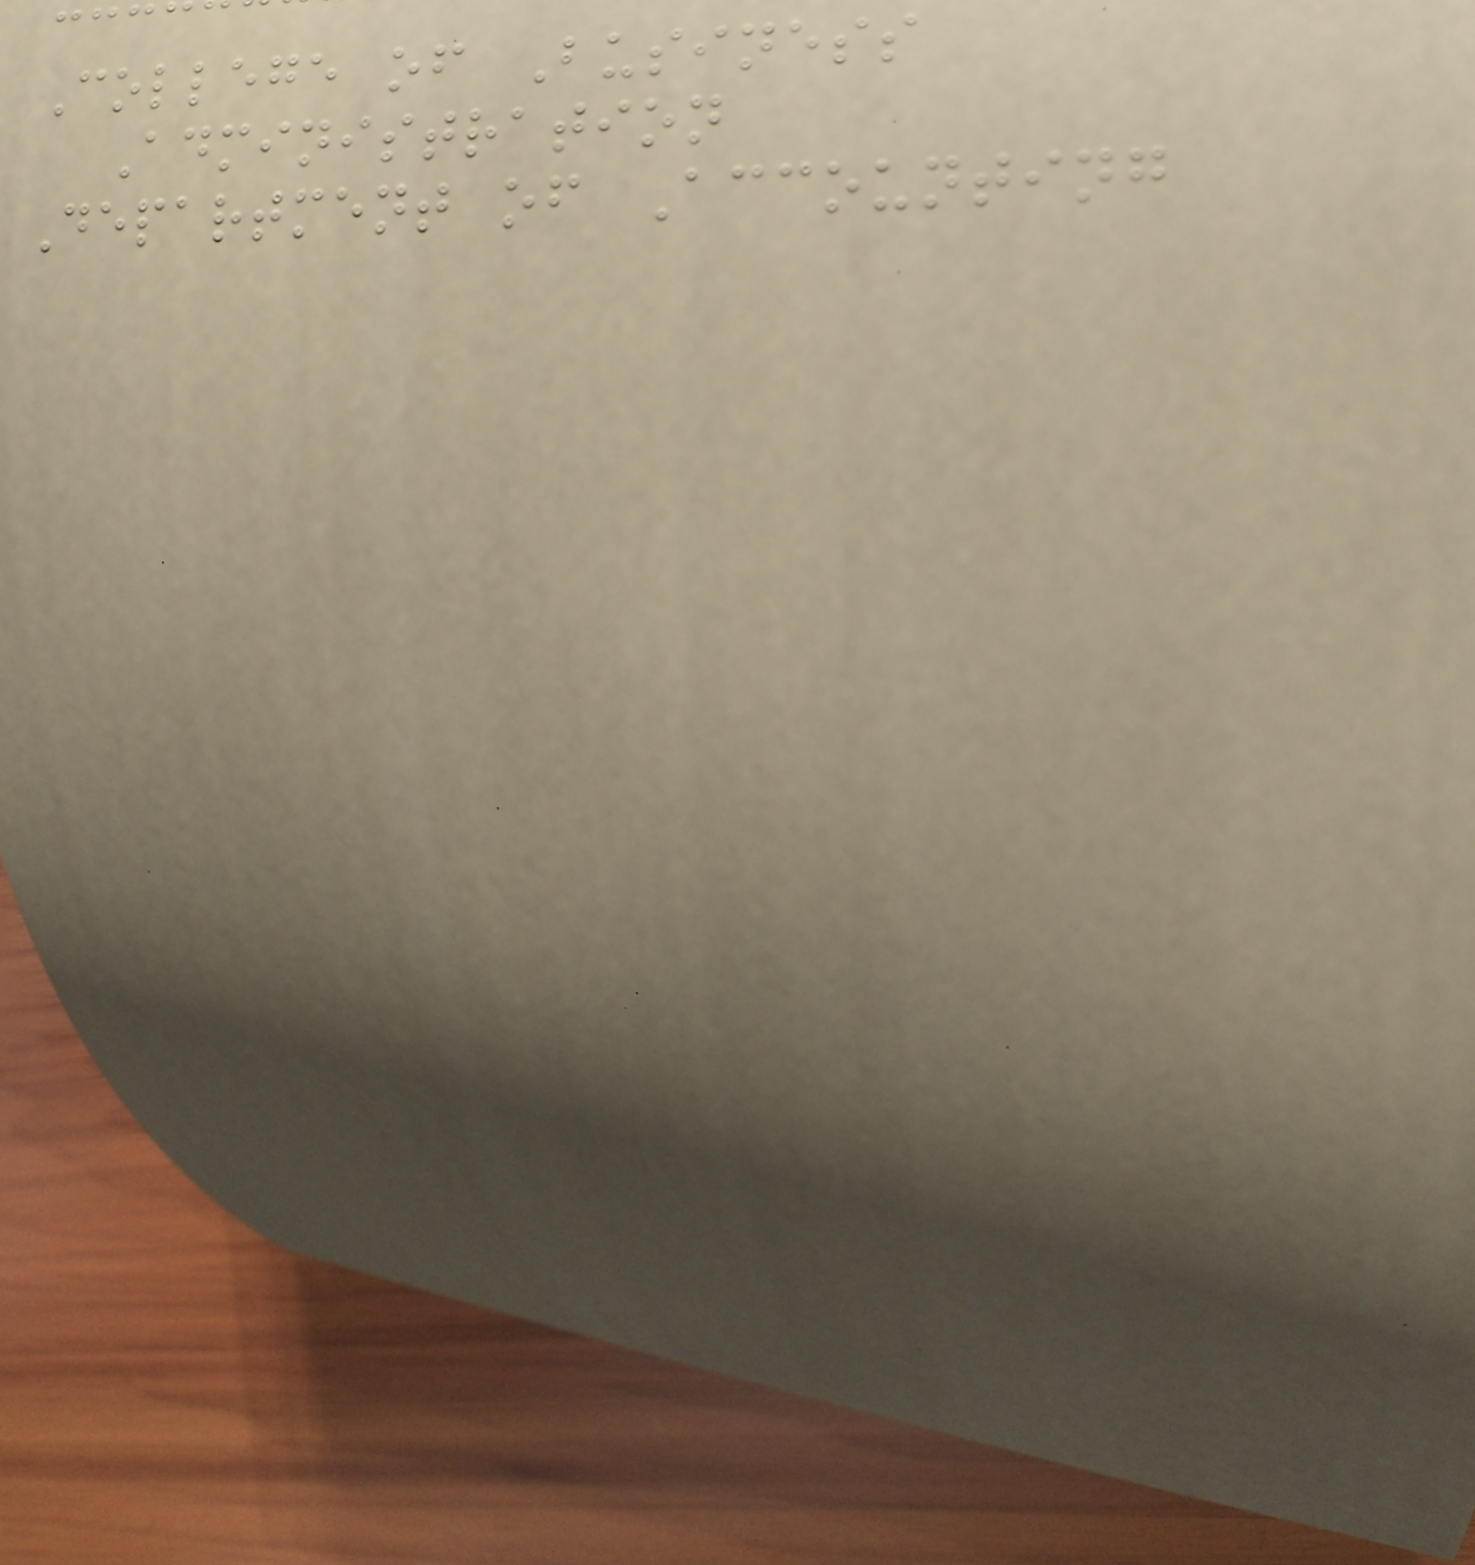College of Business
Administration
Department of Accounting
